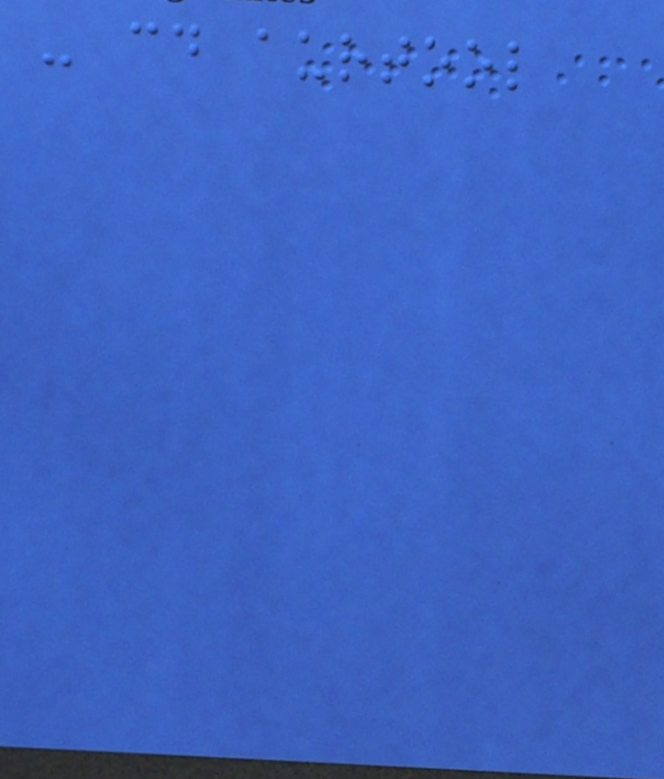- cd aurtool
